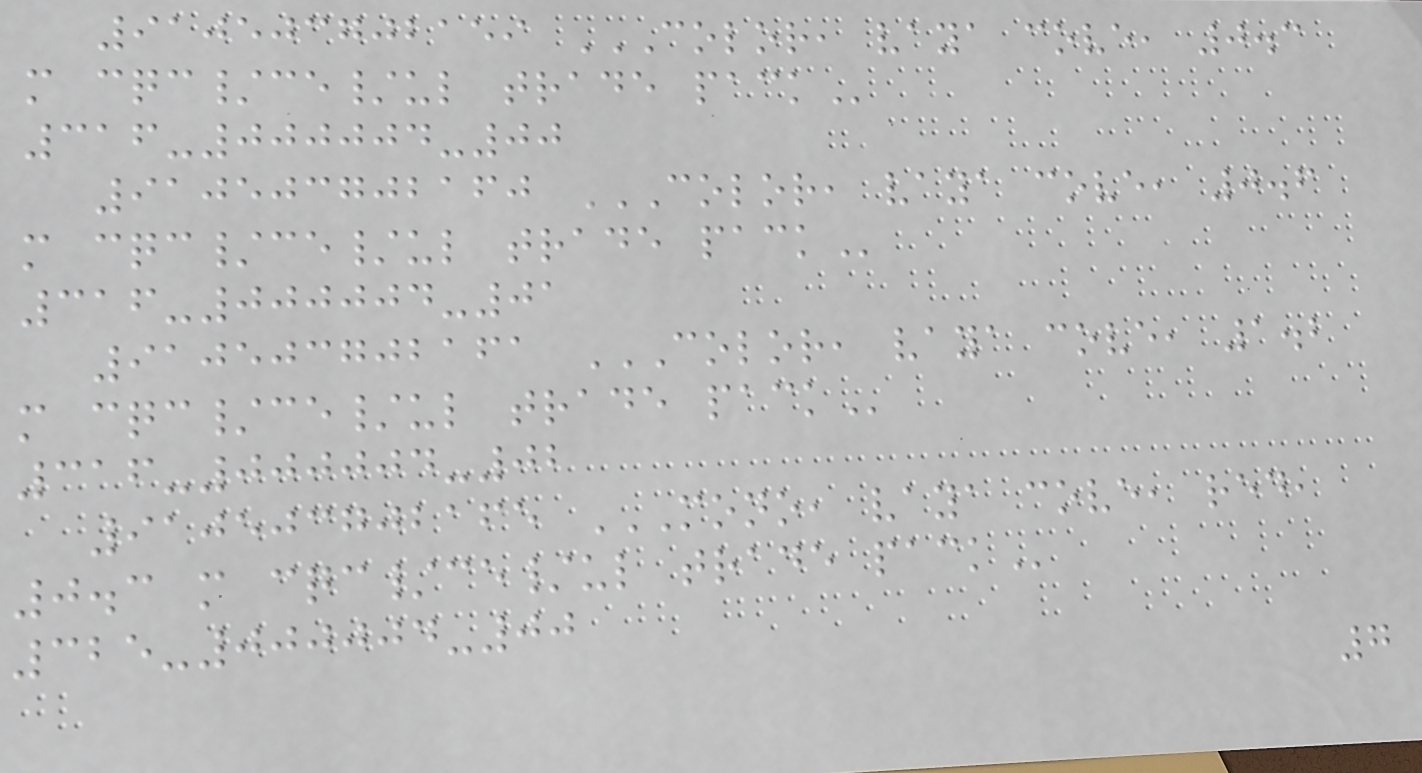910503702159 COLOR, VAYA COVE, 0.3
M CQC/CE/UL TRADE PACK
316-000004-00
910503702160 COLOR, VAYA COVE, 0.6
M CQC/CE/UL TRADE PACK
316-000004-01
910503702161 COLOR, VAYA COVE, 1.2
M CQC/CE/UL TRADE PACK
316-000004-02
910503702165 MONO, VAYA COVE, RED,
0.3 M CQC/CE/UL TRADE PACK
325-000004-00
7
